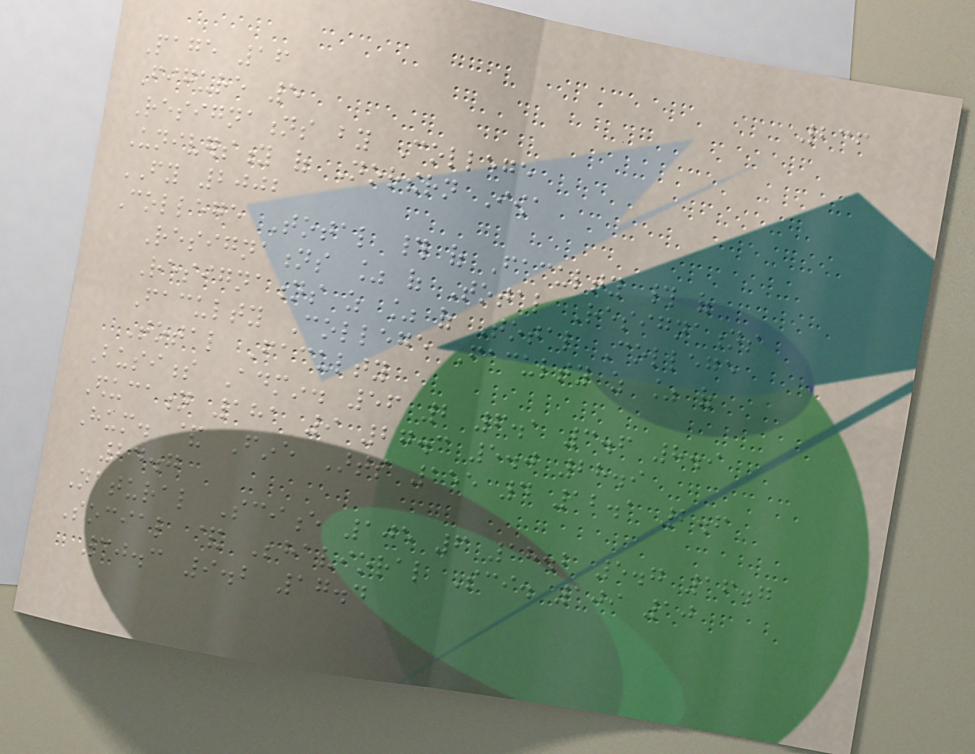236
Page 16
Figure 5
Resignations by College
University of Northern Iowa
FY 2002
College Total # of Faculty # of
Resignations % of Total Resignations
Resignations as % of Total College
Faculty College Faculty as % of
Total Faculty
Business Admin. 56 2 6.1 3.6 8.9
Education 181 9 27.3 5.0 28.9
Hum. & Fine Arts 155 4 12.1 2.6
24.7
Natural Science 105 6 18.2 5.7 16.7
Social & Behavioral Sci. 109 10
30.3 9.2 17.4
